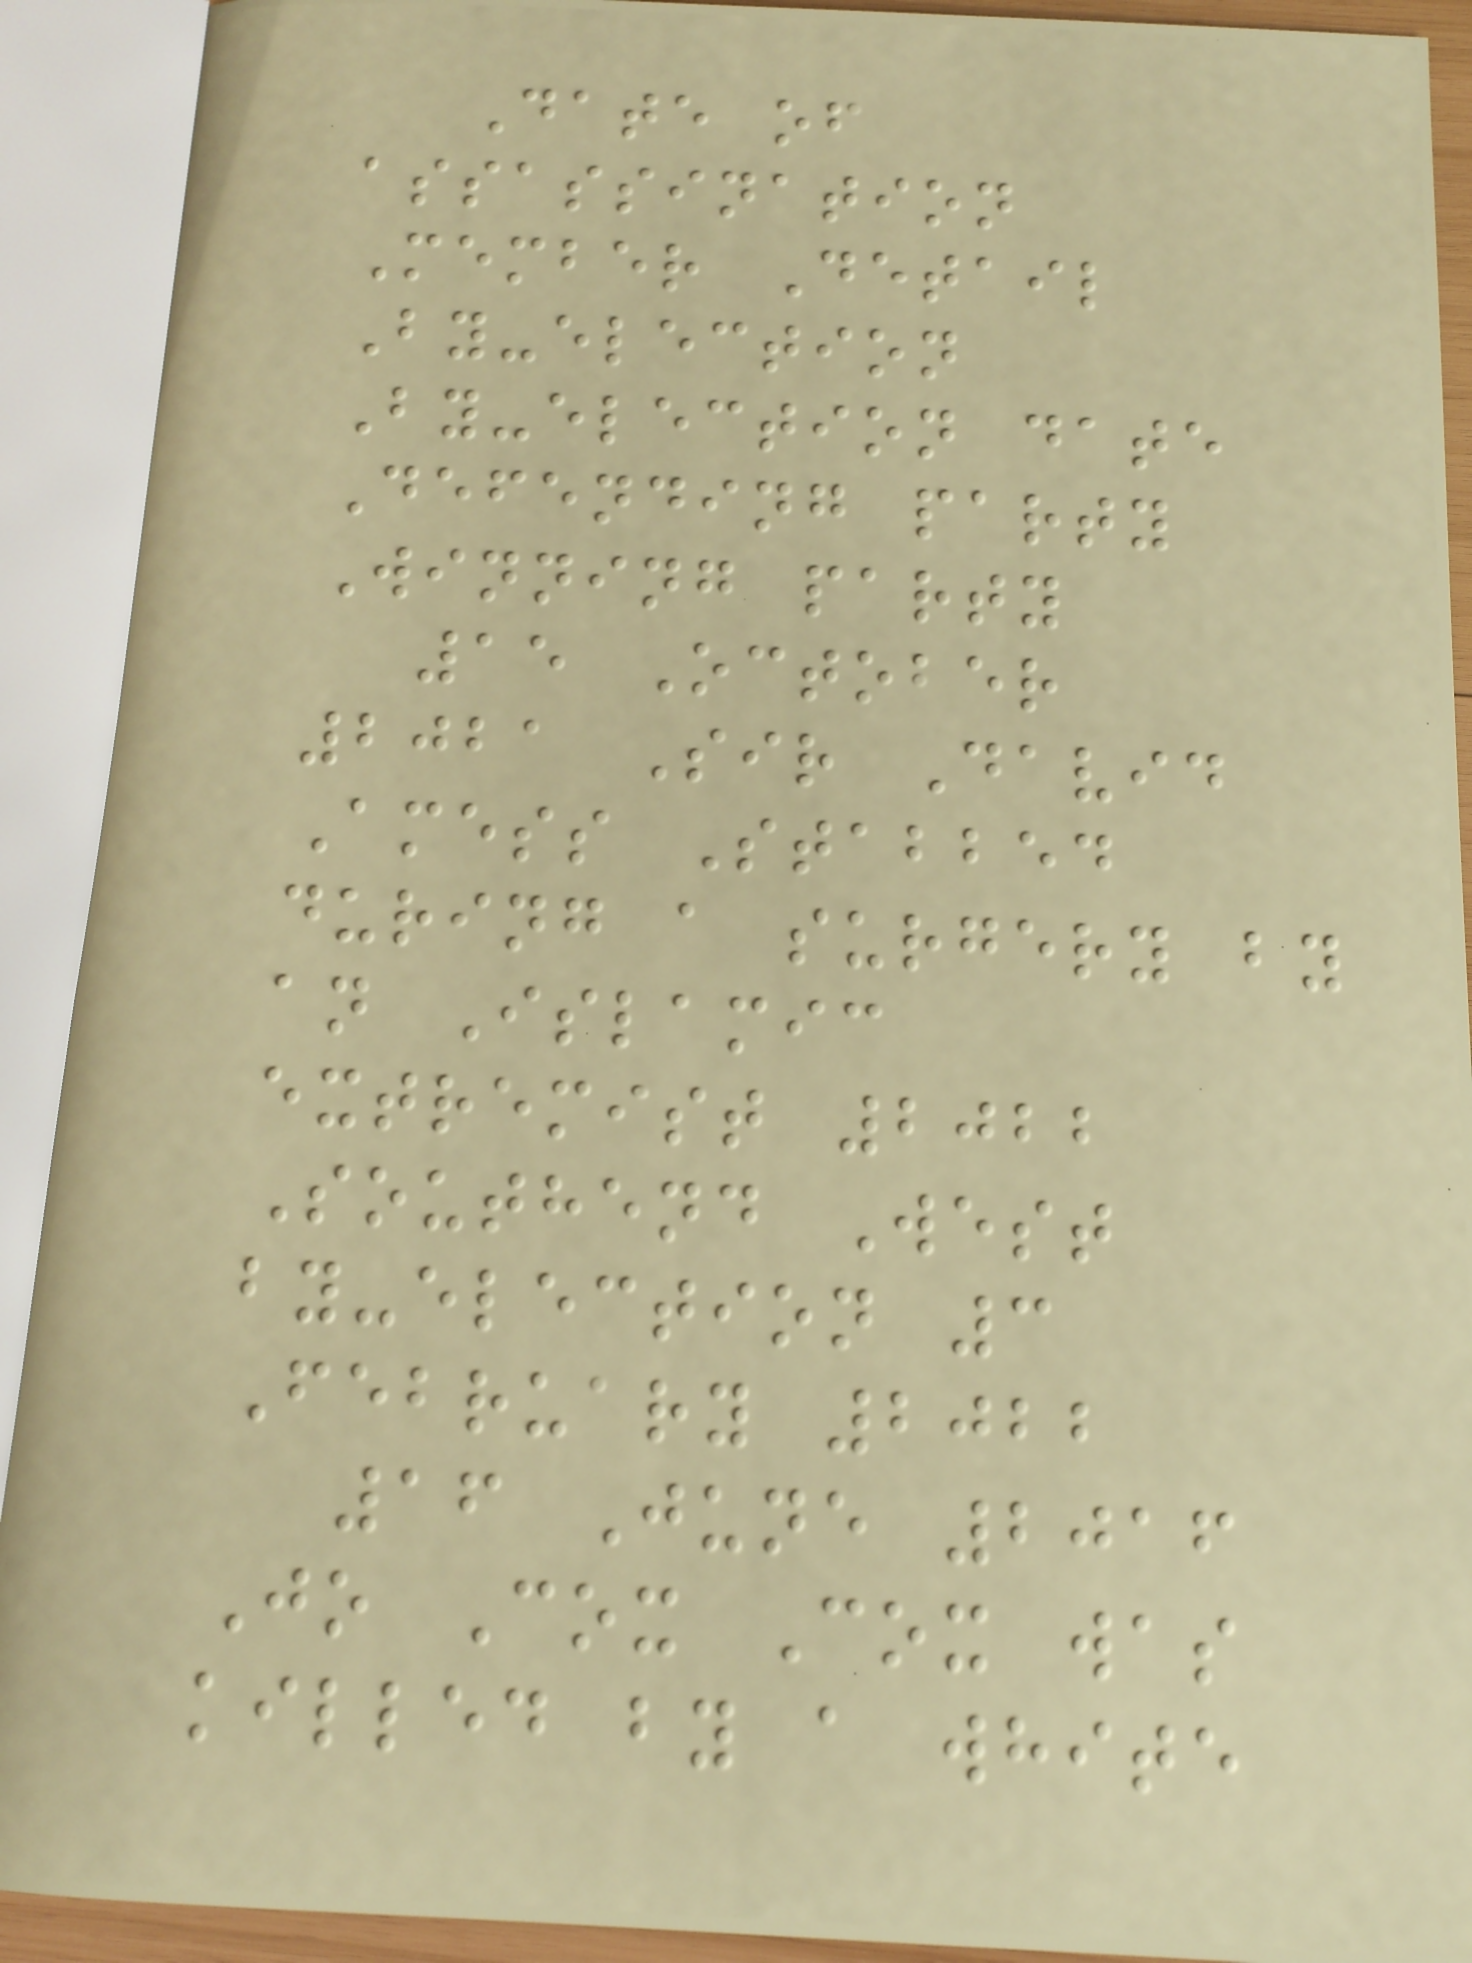Date of
assassination
Member Detail
By-election
By-election date
Defending party
Winning party
15 October
2021 Sir David
Amess Stabbed
during a surgery by
an Islamic
extremist 2022
Southend West
by-election 3
February 2022
16 June 2016
Jo Cox Cox was
killed by a white
